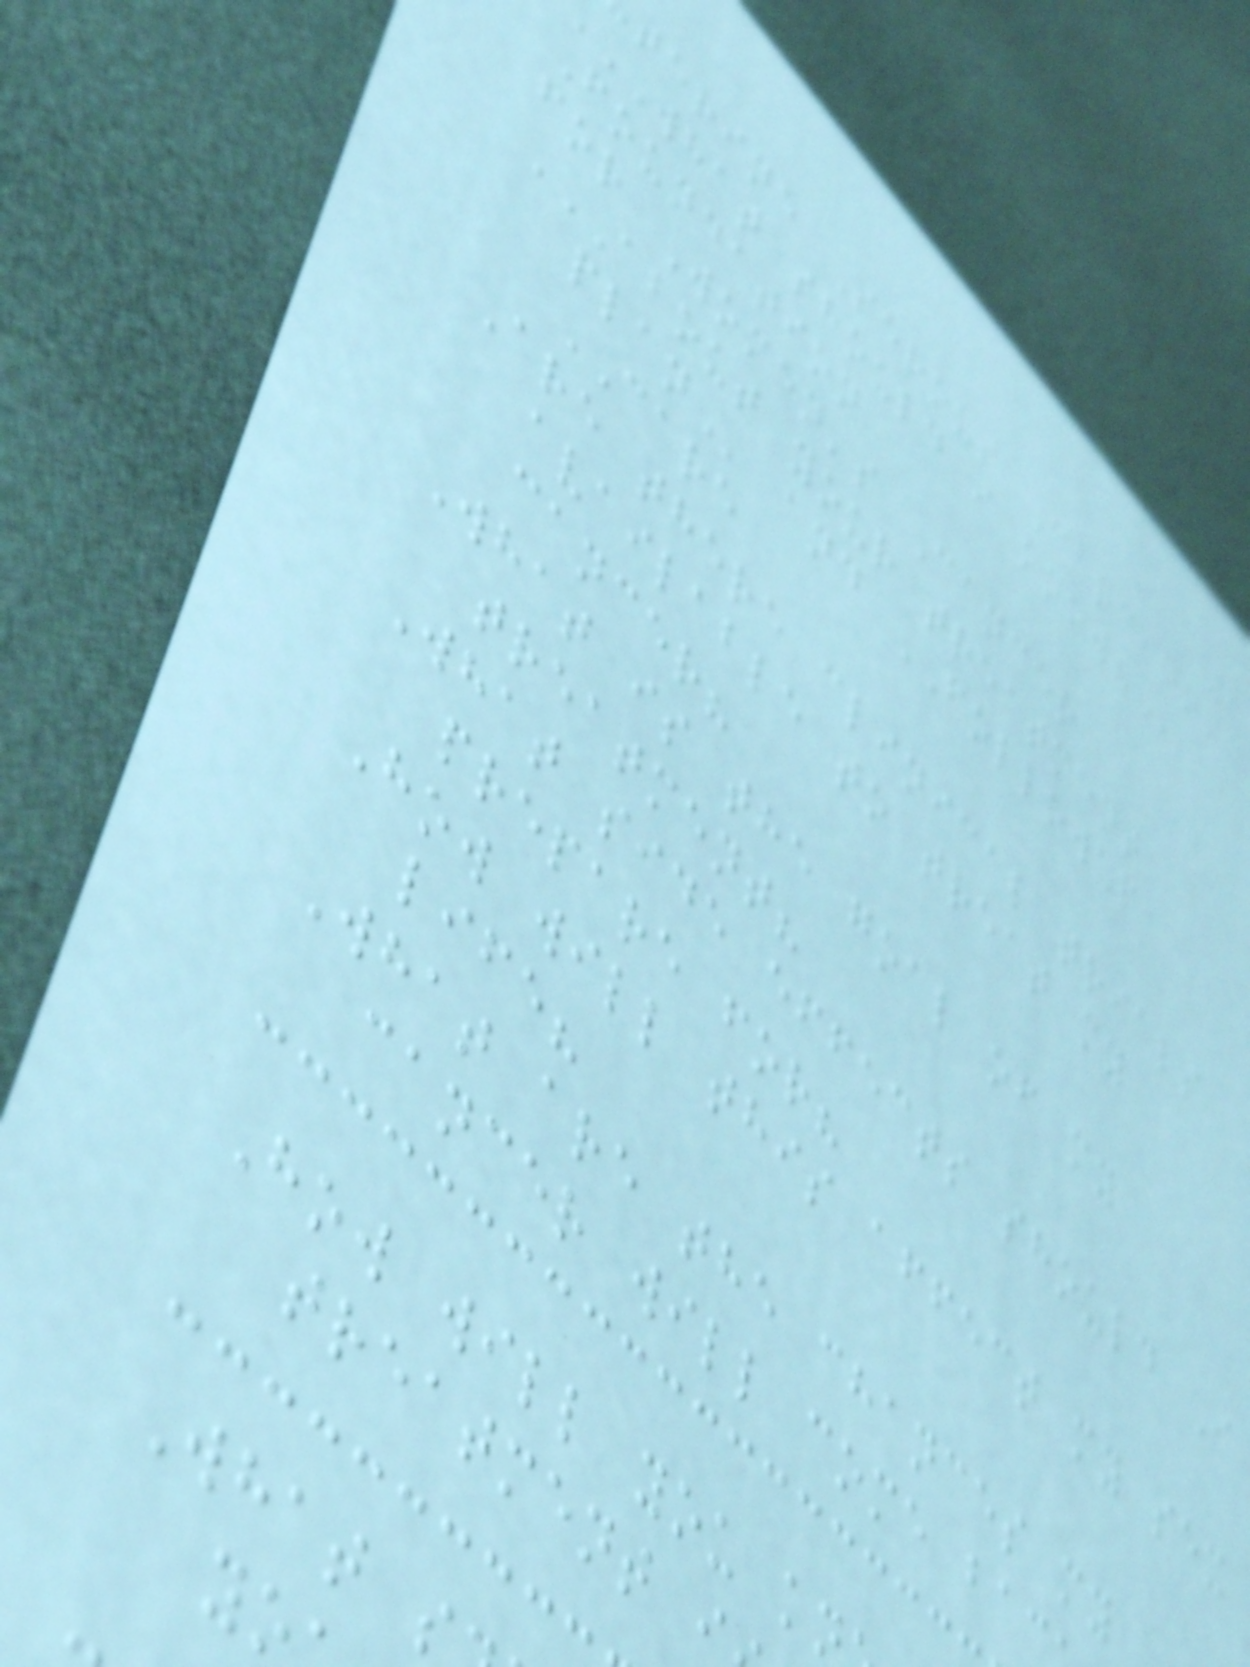terine Serous Carcinoma
WHAT should i
Foundation
for Women's Cancer
ABOUT YOUR TREATMENT
and FOLLOWUP
CARE
Are there clinical trials
available to treat my
cancer?
What is the goal of my
treatment?
What side effects should I
prepare for?
How will this affect my sex
life?
What are the chances my
cancer will come bac
How will you k
treatment i
